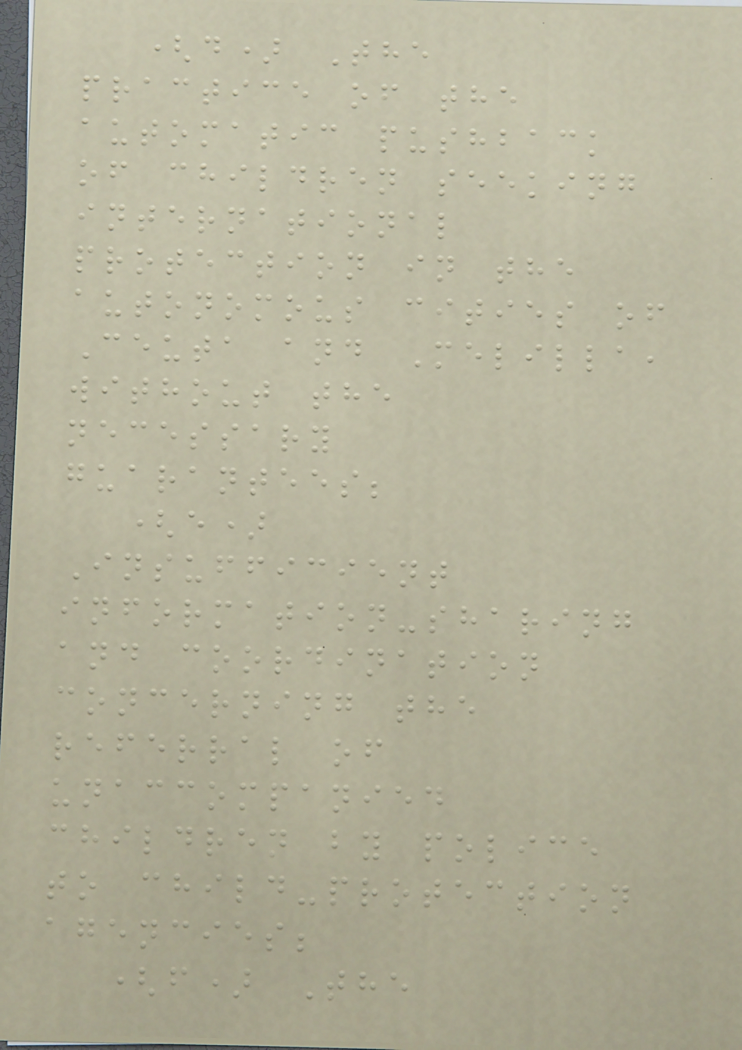(d) The
practice of the
automatic pushback
of children seeking
international
protection in the
autonomous cities of
Ceuta and Melilla,
without the
necessary
guarantees;
(e)
Insufficient
information-sharing
and coordination
concerning the
referral of
unaccompanied
children by police
to child-protection
agencies;
(f) The
